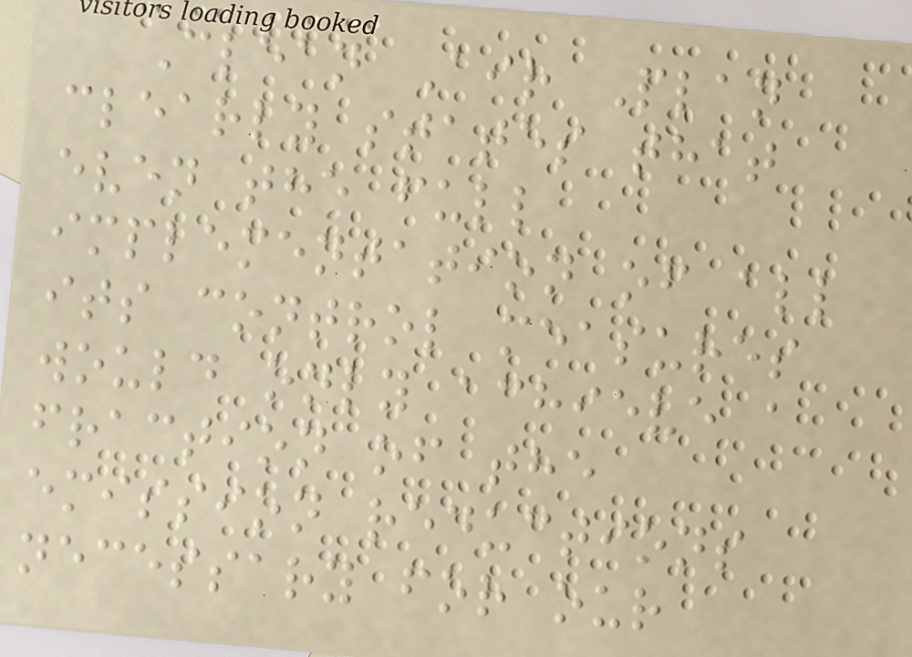Clean Air Plan
clearly states that
even the full
implementation of all
its control measures
would only achieve a
fraction of the
emission reductions
necessary for our
